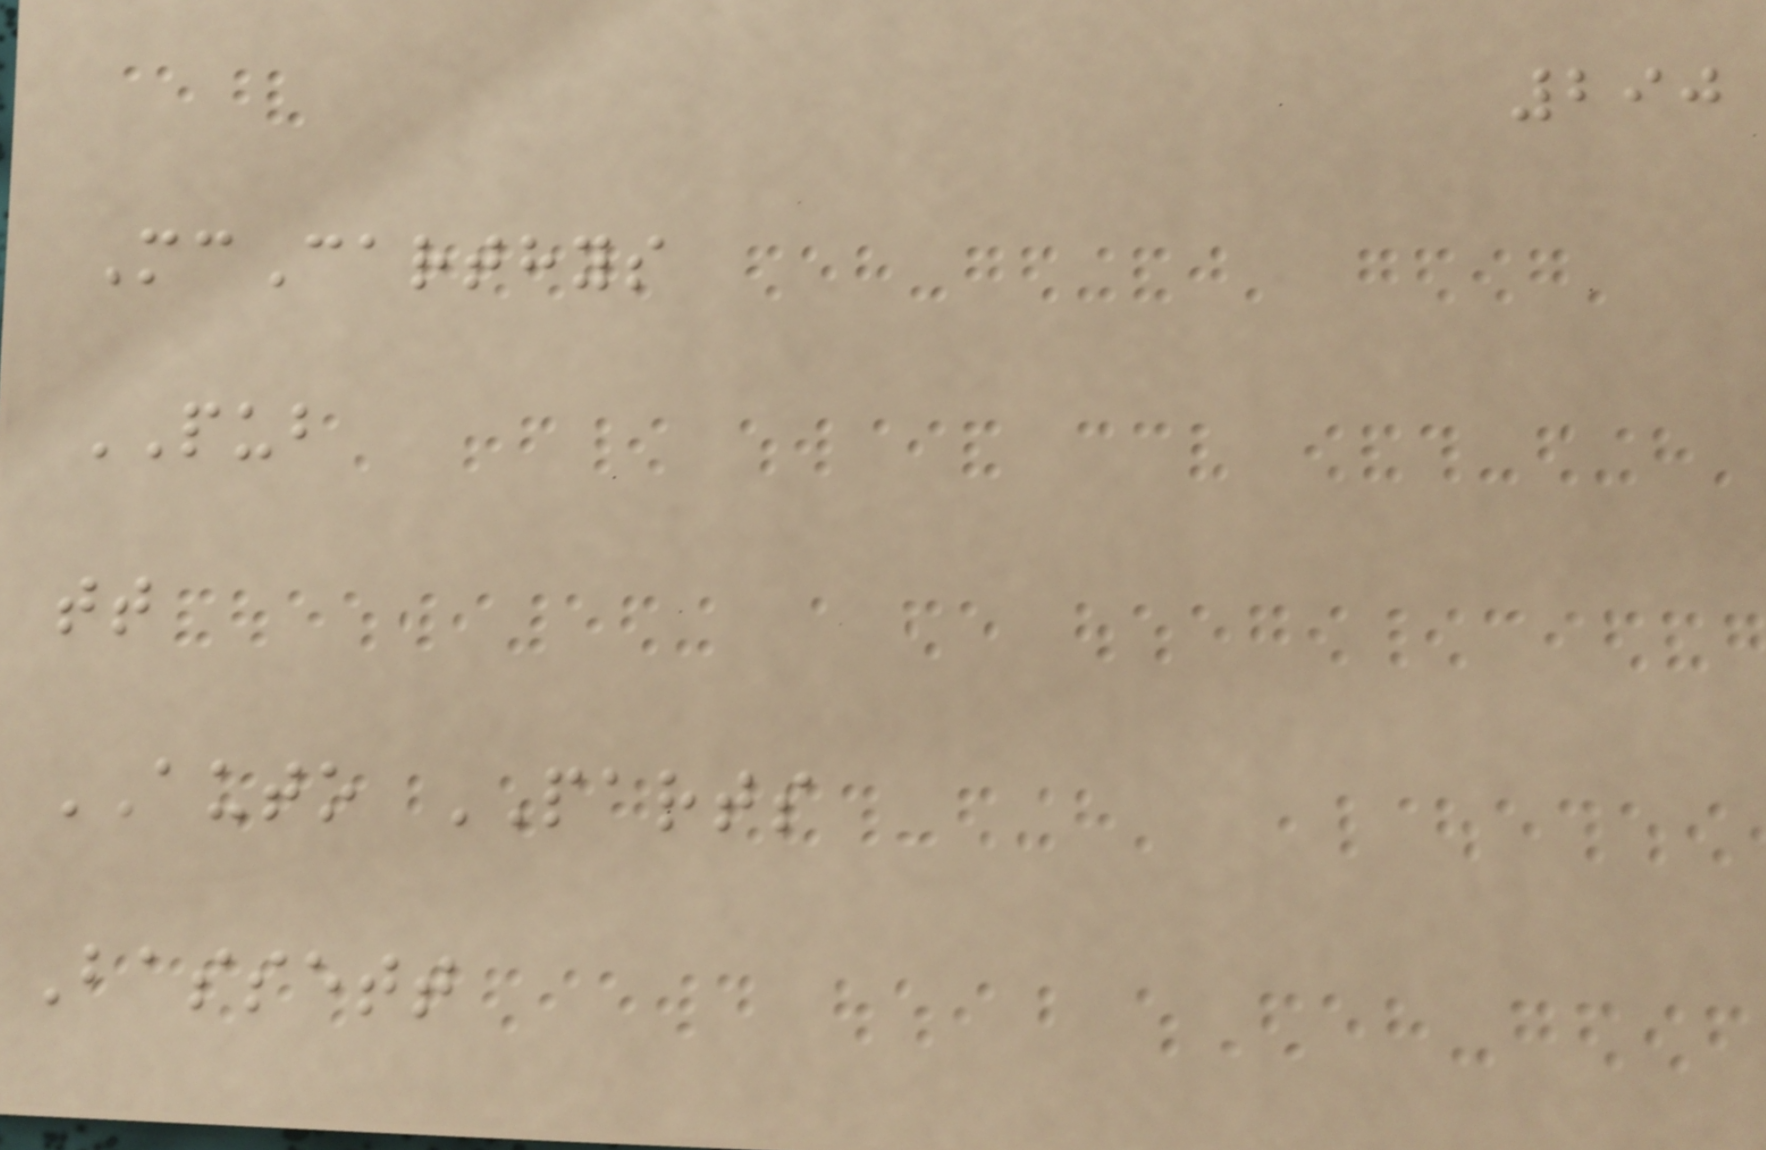290
McCarthys
PUB
tt
AUTO PARTS
Bassett
